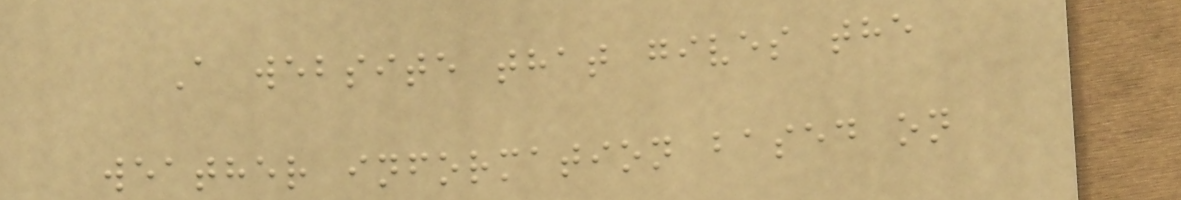A website that gives the
weather information based on
